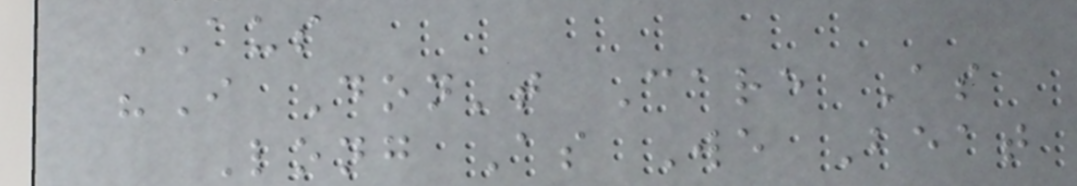AUS
"I Don't Care As
Long As We Beat
